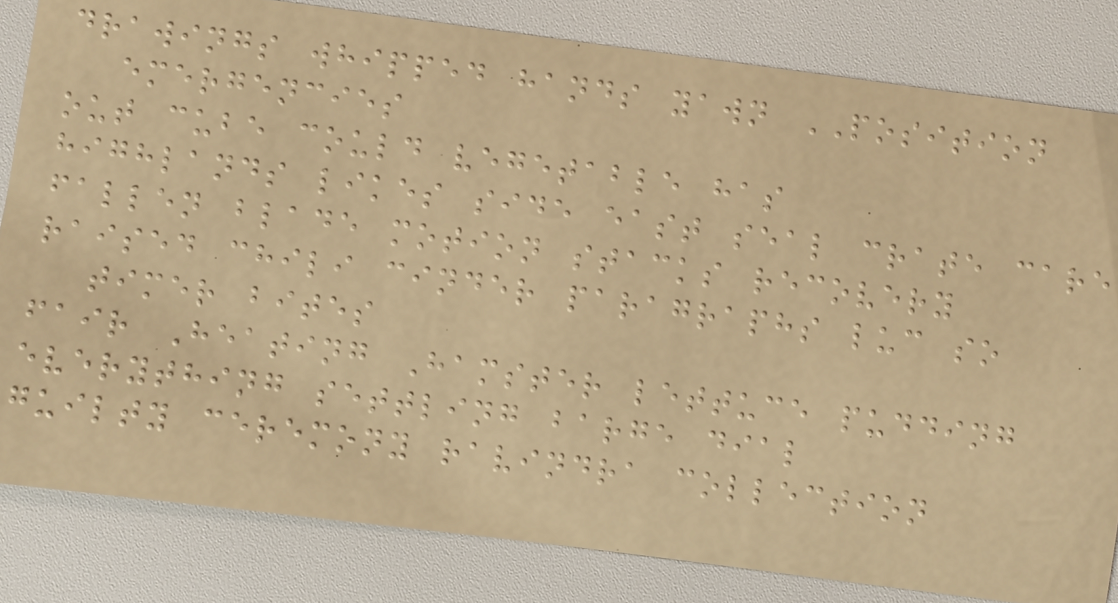drawings whipped hands yawn POSITION
emergencies
out cube could vegetable has
highlands likes side east seal crate care
fallen blade motion stacks recovery
raised chili cinder paragraphs luc so
timer bites
fair Heating Hamster lettuce pudding
everything settling barge dial
guilty ceremony ravindra collection
